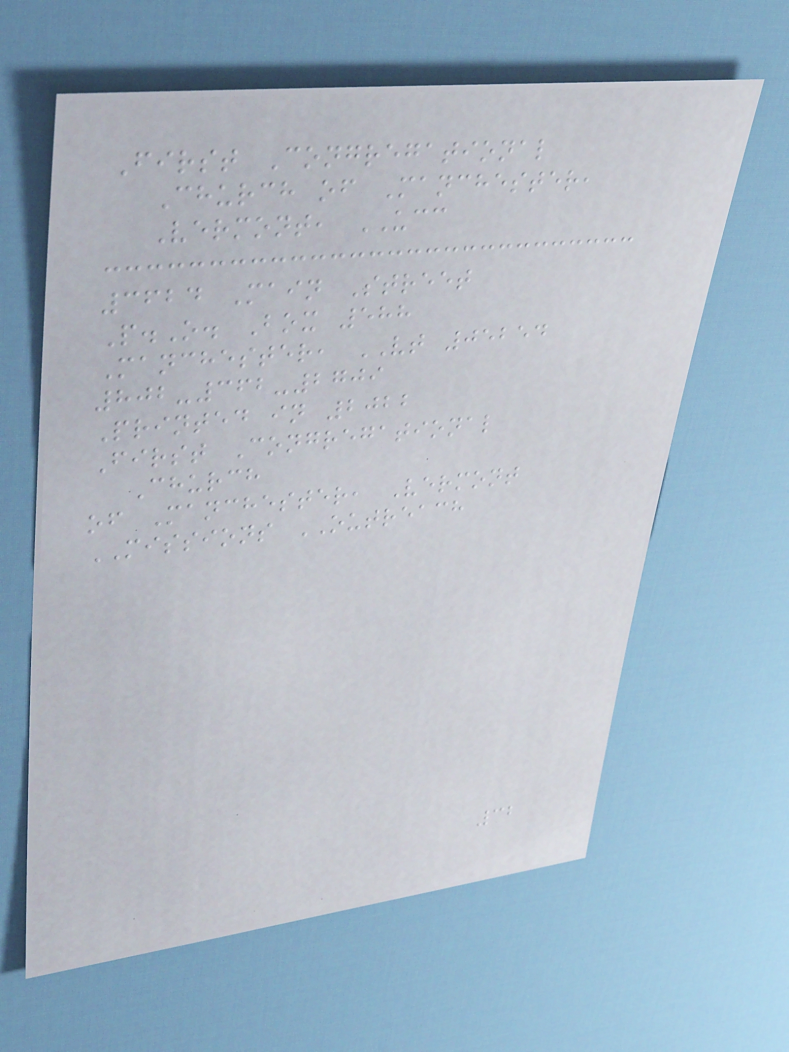First Congregational
Church of Manchester,
Vermont, UCC
3624 Main Street
P.O. Box 588
Manchester, VT 05254
802-362-2709
Printed in 2022
First Congregational
Church
of Manchester, Vermont
MISSIONS OUTREACH
32
